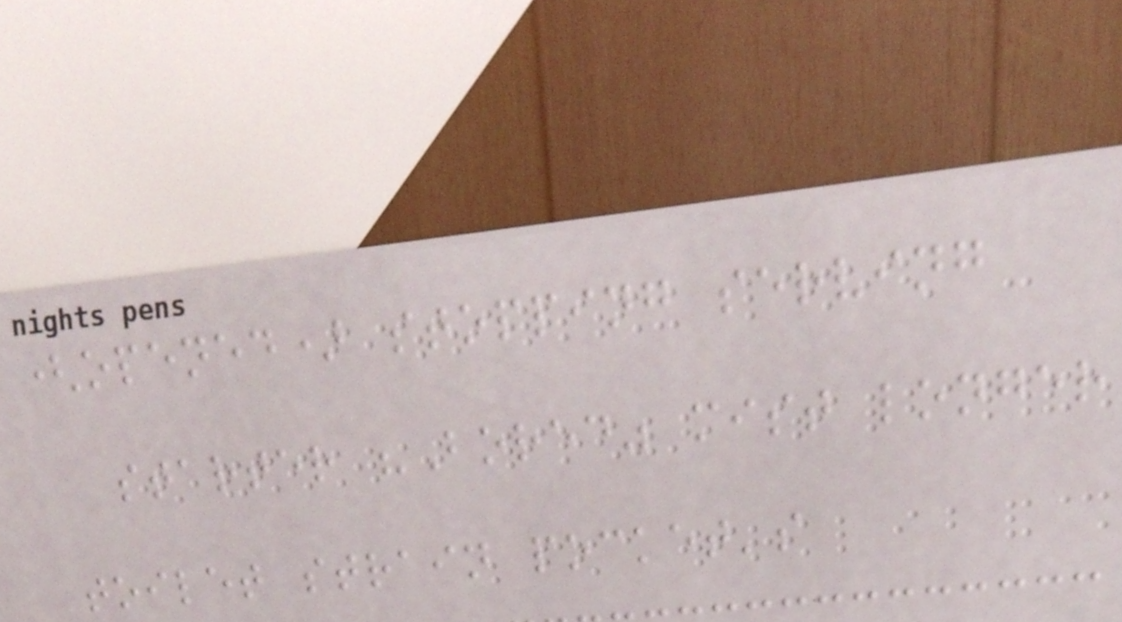(opened) stopping serving
starter "Bored" mist longer
toilet strain pocket's
